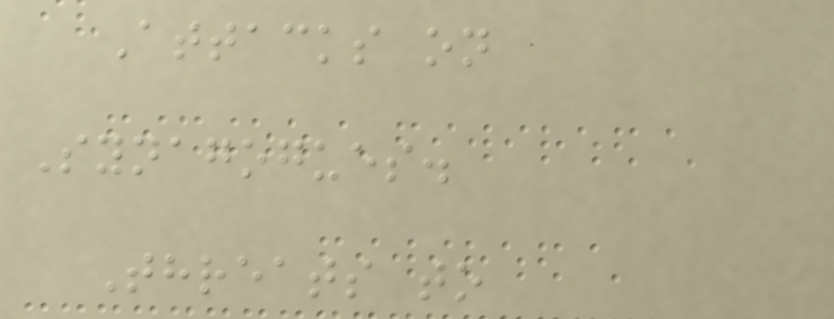Attacks on
Synagogues.
Threats to
